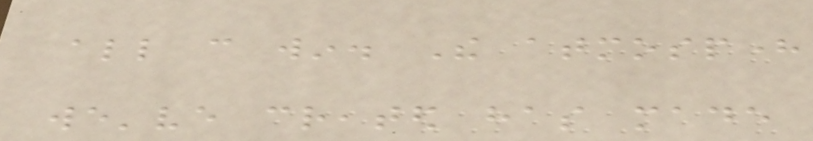all can win. The atmosphere
we've created has made
